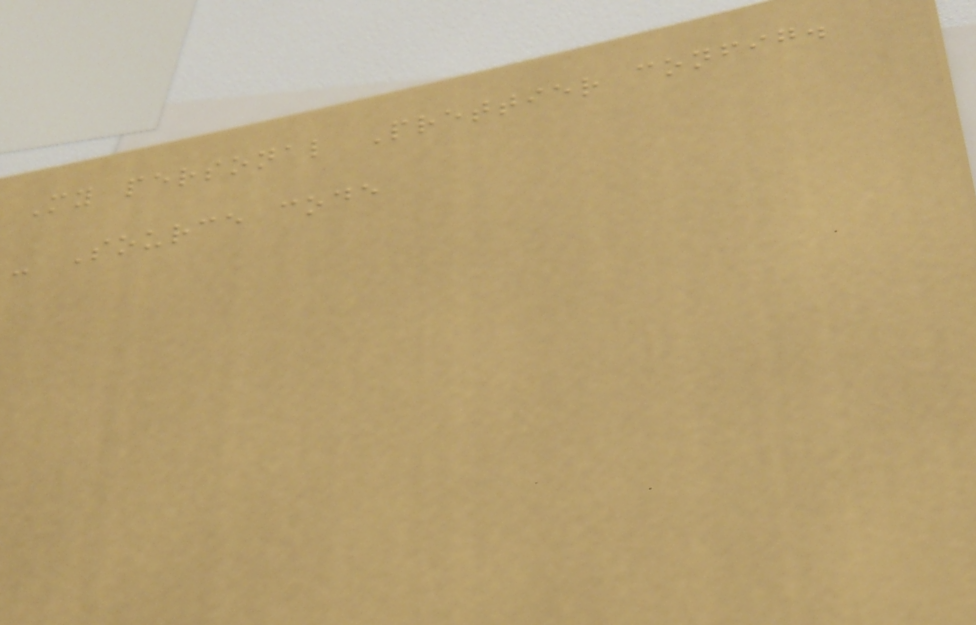My personal Prettier config.
- Source code
